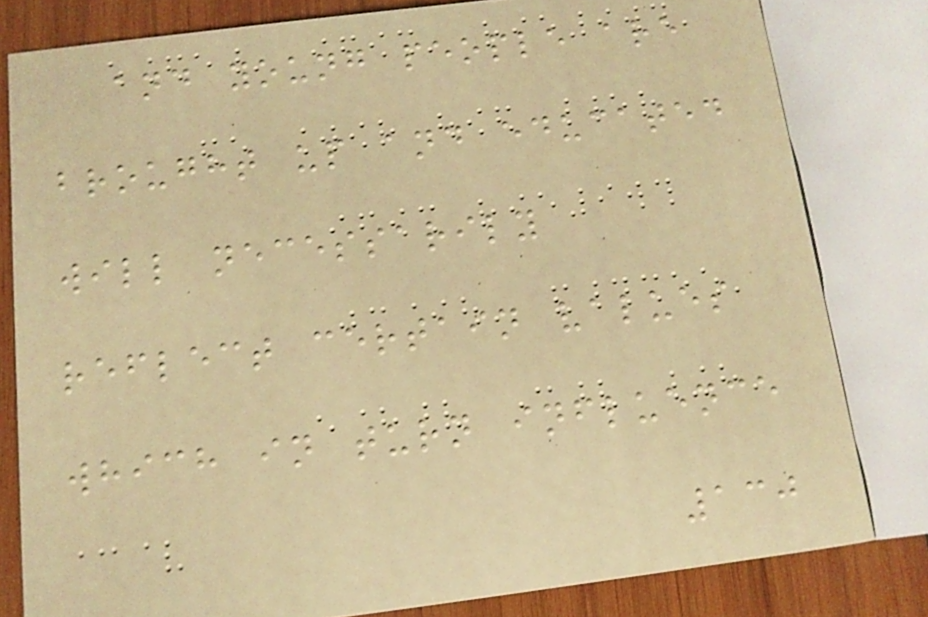and young people are
brought up and educated
will necessarily
reflect certain values
which in turn influence
130
